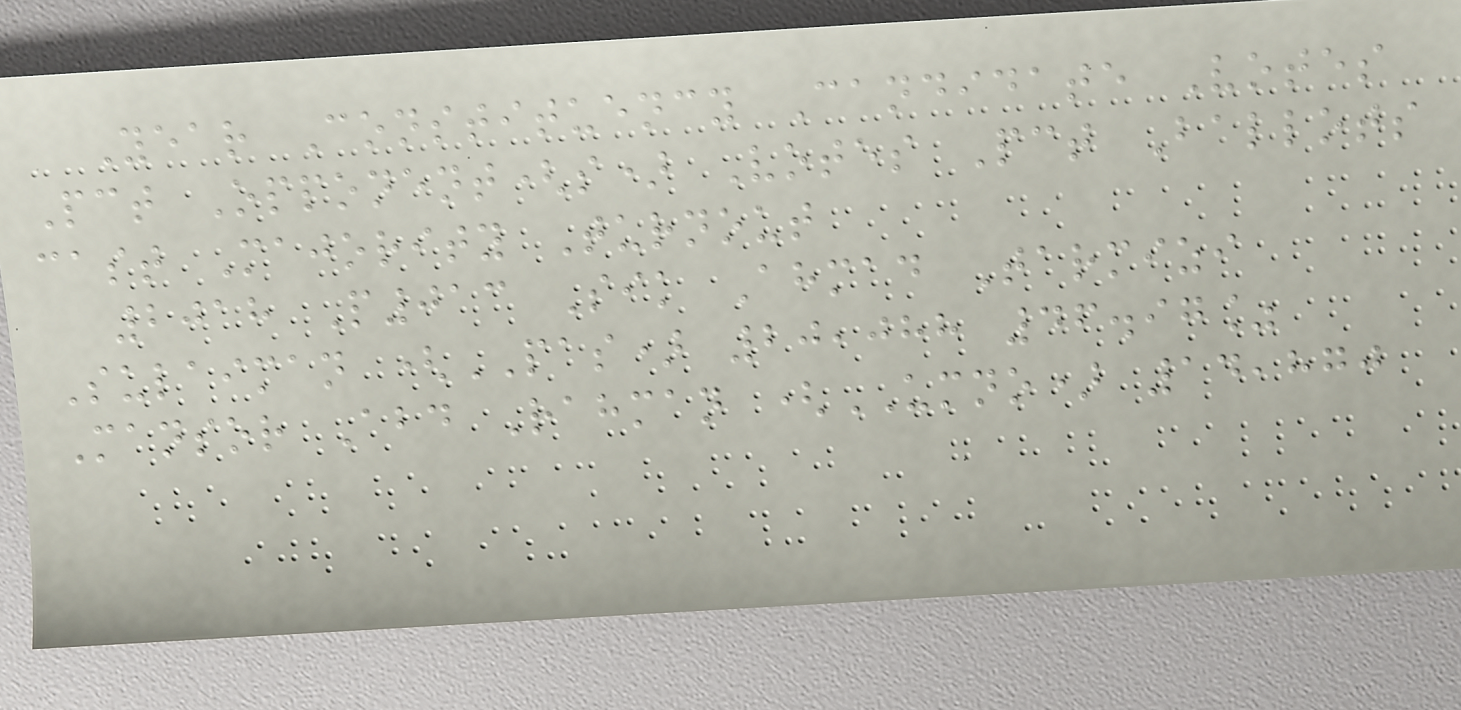Year Constituency Candidate Votes
Pct Opponent(s) Votes Pct Ballots
cast Majority Turnout
2018 P013 Sik Ahmad Tarmizi
Sulaiman (PAS) 20,088 46.97%
Mansor Abd Rahman (UMNO) 14,870
